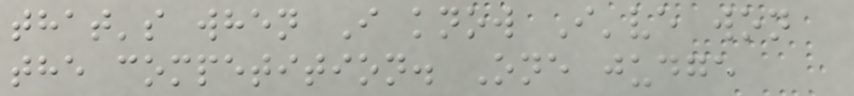that's when I know I've won
the competition. One judge
